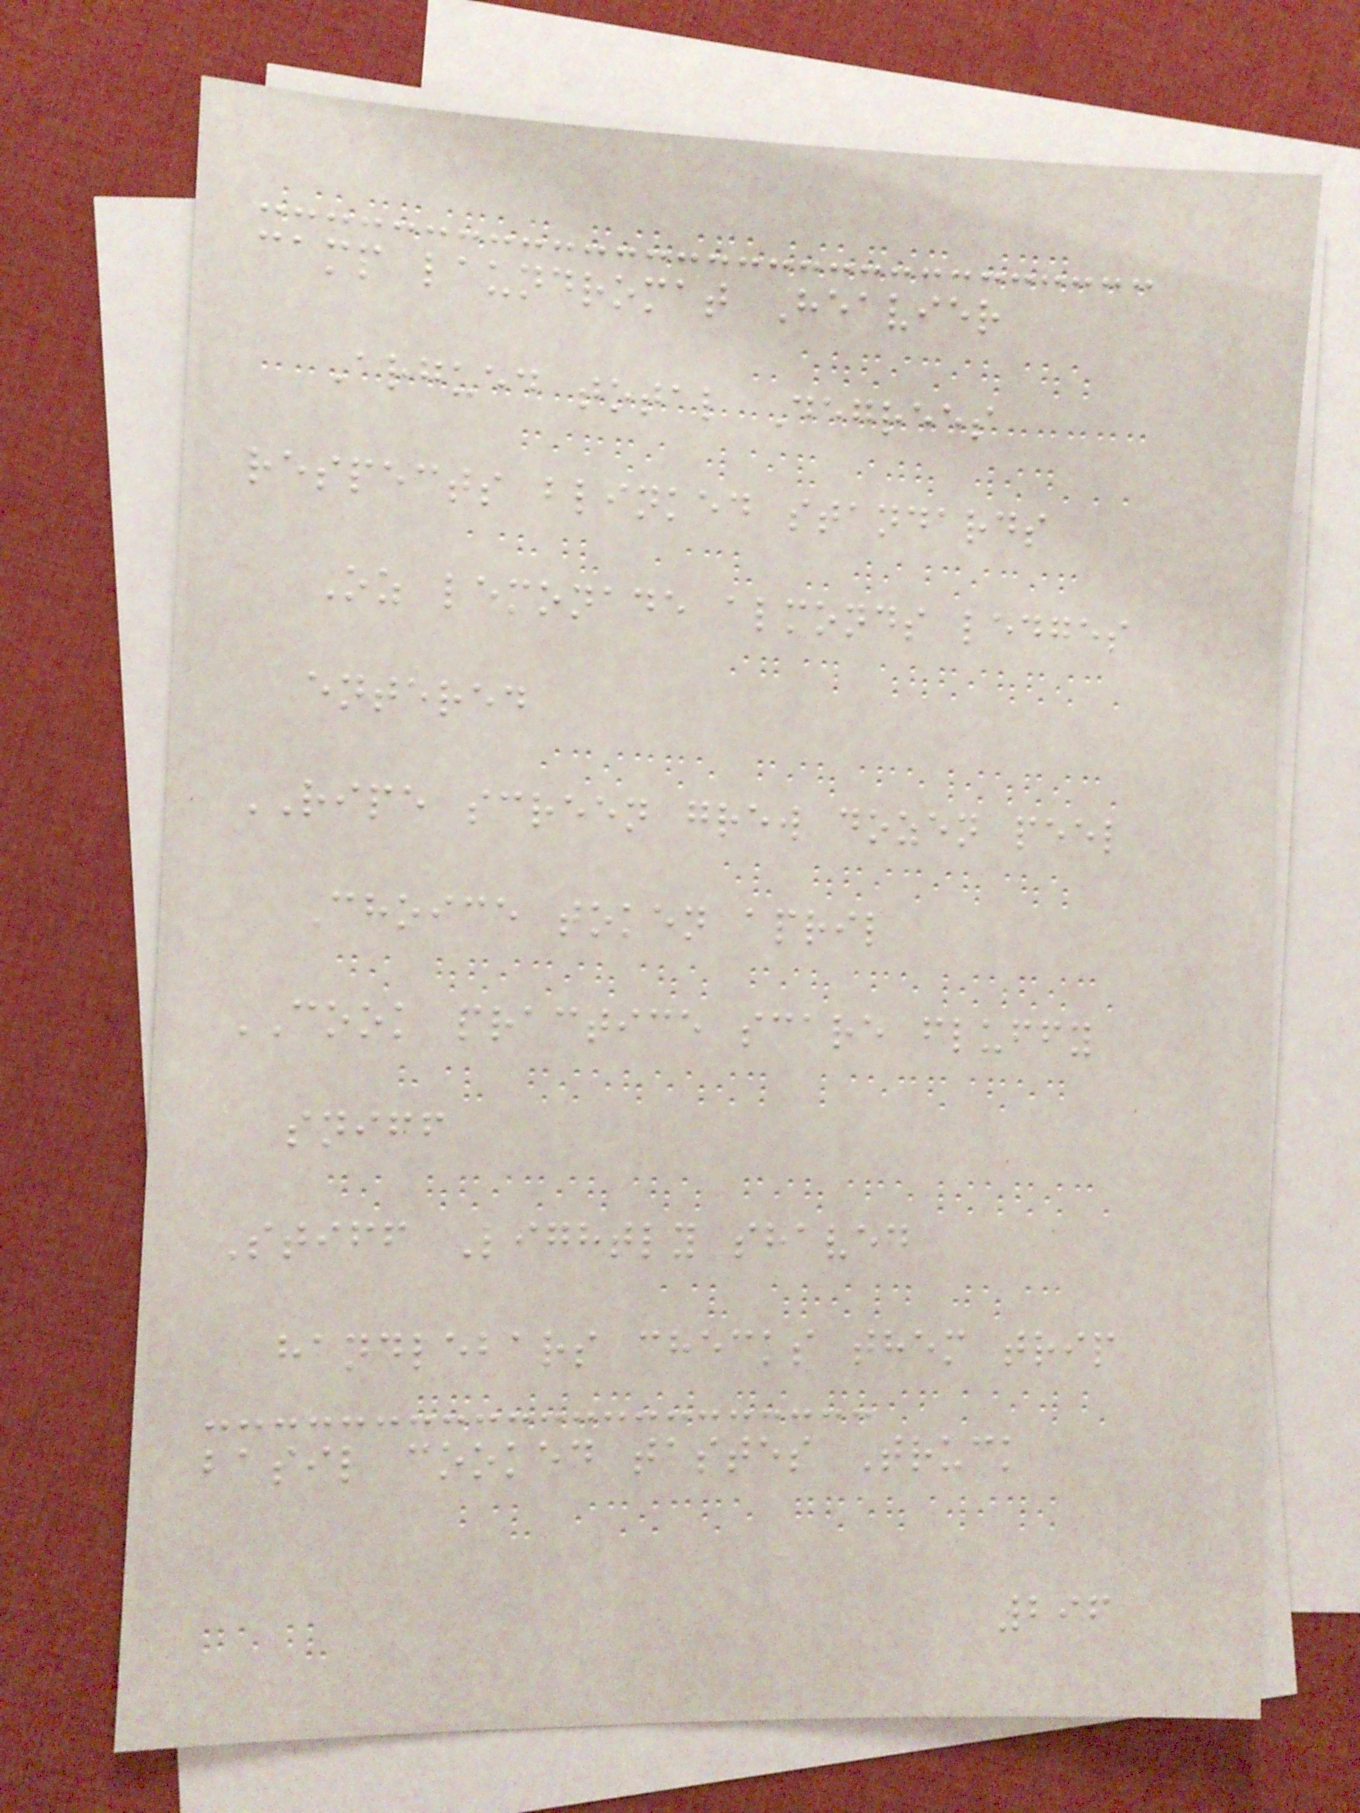camp laundromat Heavier
Argued total Degrees
respects blinked standards
Oz lemonade almonds ledges
entered
RIPE screen grew dozen peel
Choice token april
COOK practice scare fluffy
sniff
Stiff Lightly shaved
handlebars checks them trip
basil cooked tastes Truck
296
